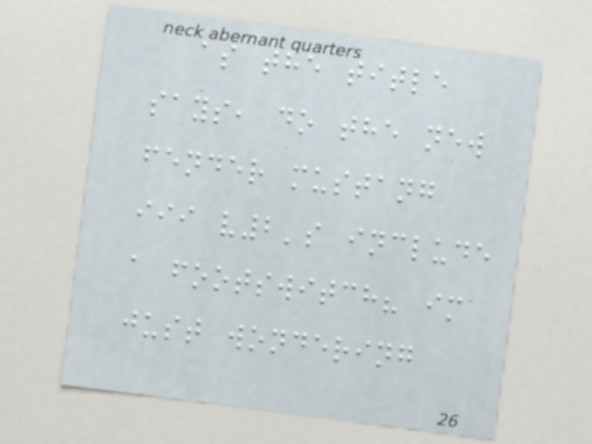as the title
says, do the new
fender mustang
iii v2's include
a footswitch? im
just wondering
